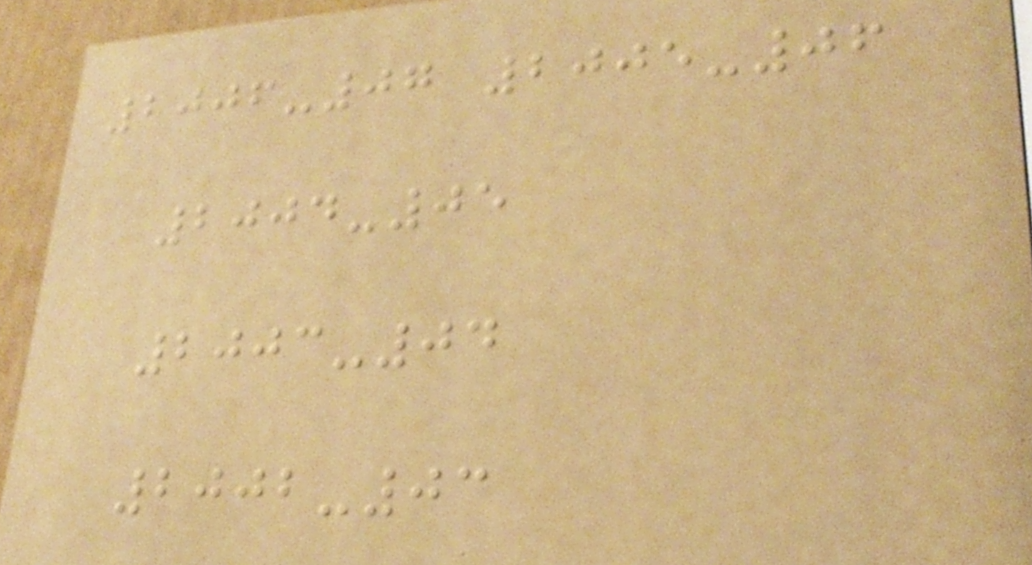2006-07 2005-06
2004-05
2003-04
2002-03
